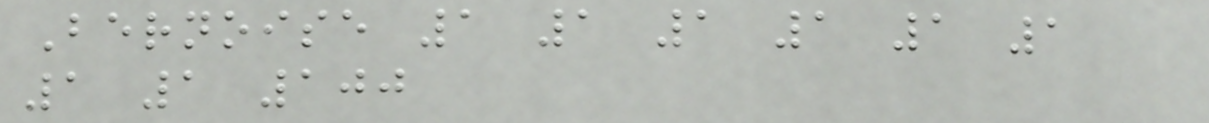Bernoise 1 1 1 1 1 1
1 1 100
